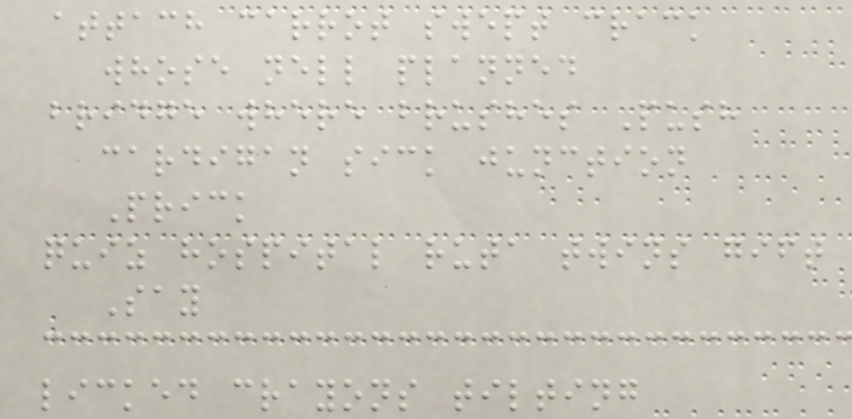attach carrot swept crack
whose nell planned
bridge where brushes Push
cardigan sick junction
Prick
quiz hospital ruta twins gift
Say
licked crayons tilting
